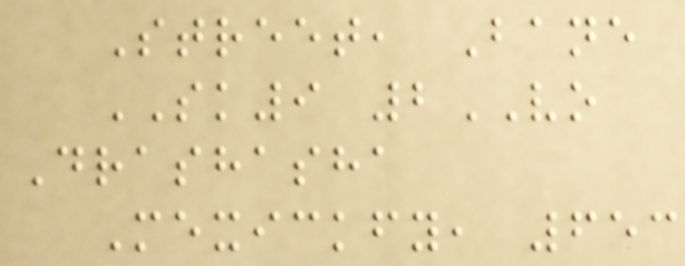Street, Bane
SK9 2VO
Drashasha
Mexickfy, 653
